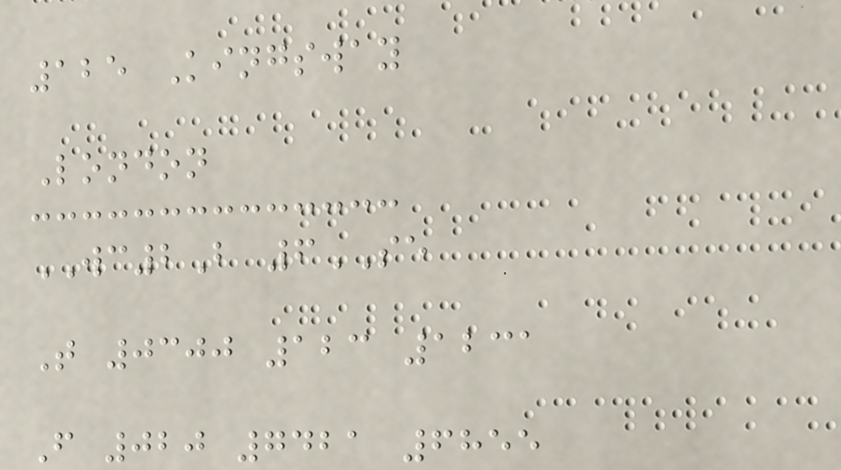125 Kingsway
London
WC2B 6SE
T 0300 123 1231
F 020 7421 6855
